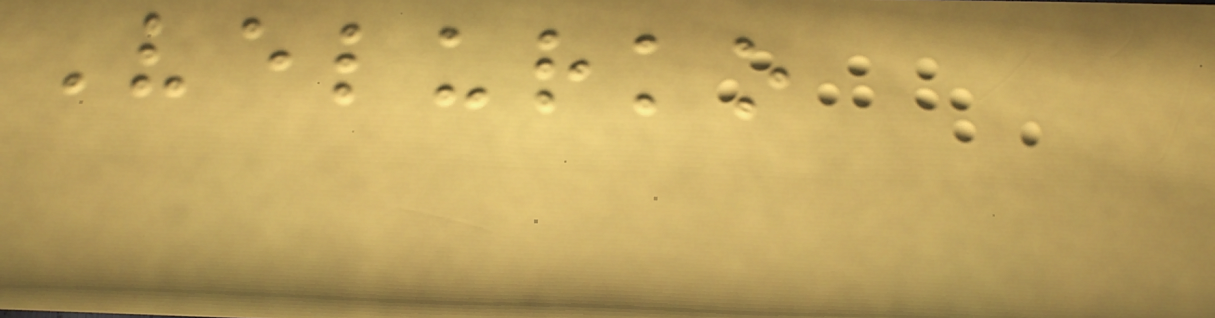Velurko
